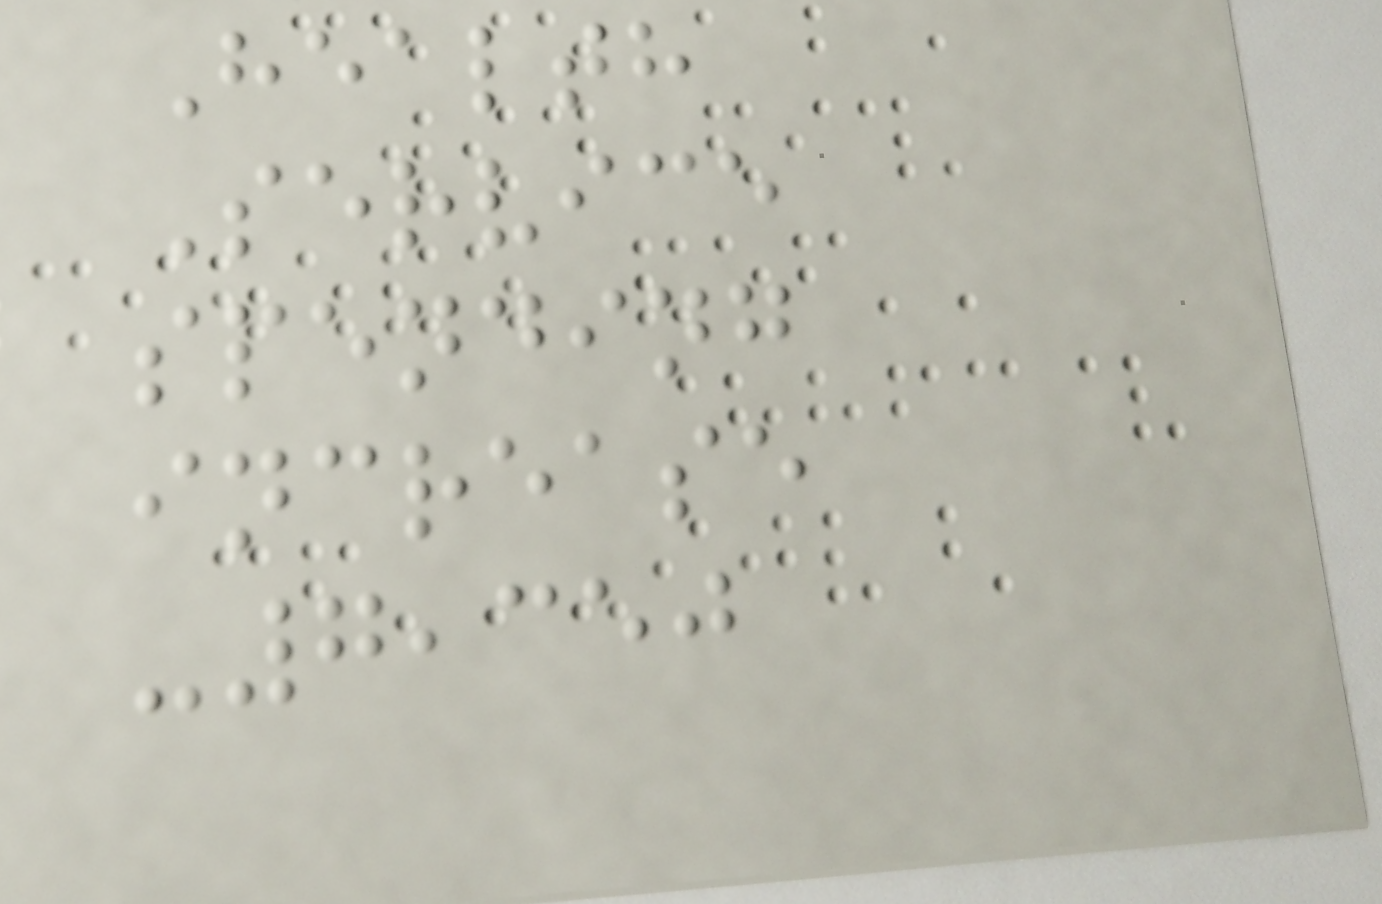Health
Service
spending
increase
-7,350
